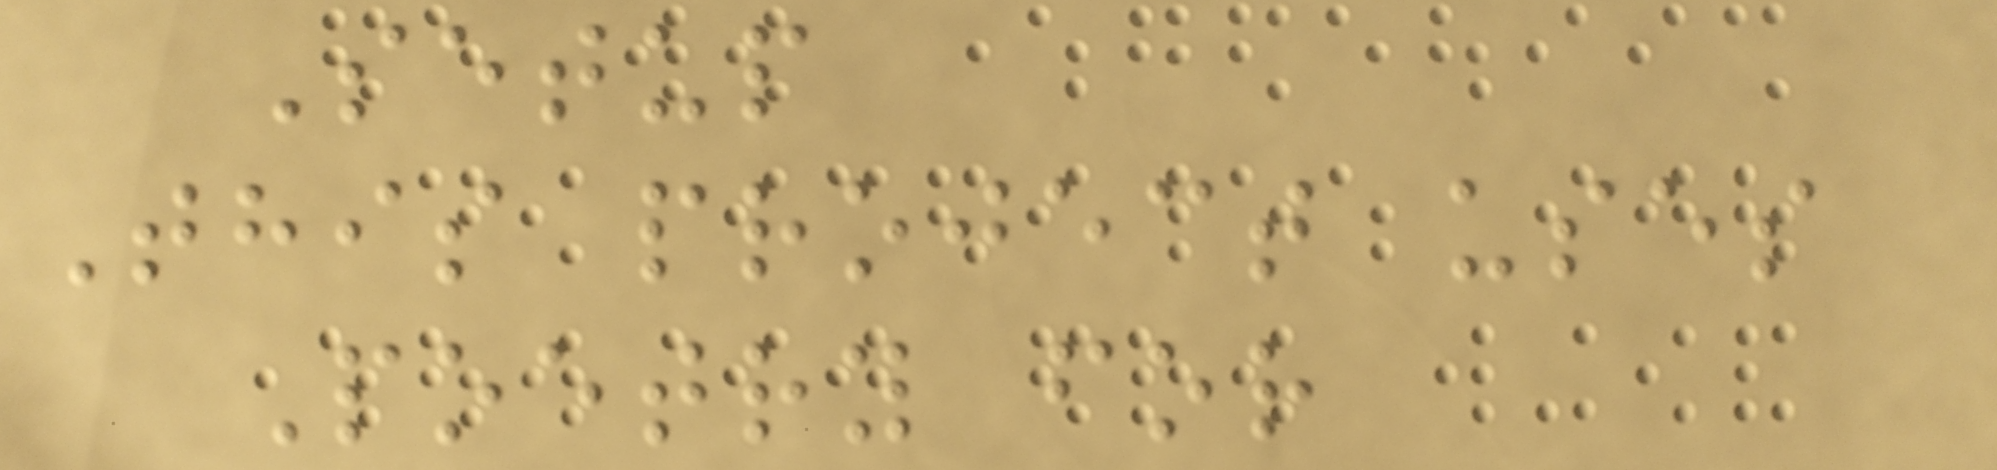Setup
This project uses
Poetry for
